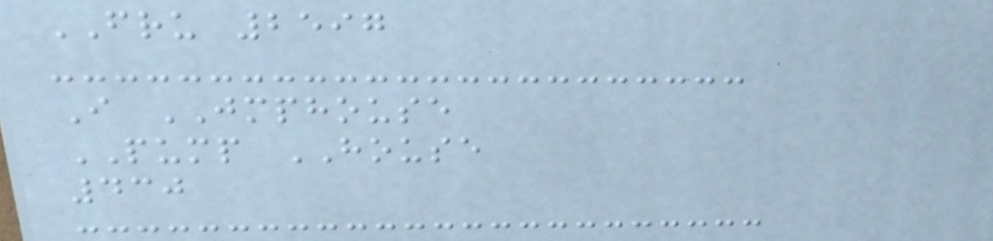FRU 2597
I JMPHOUSE
PUMP HOUSE
430
